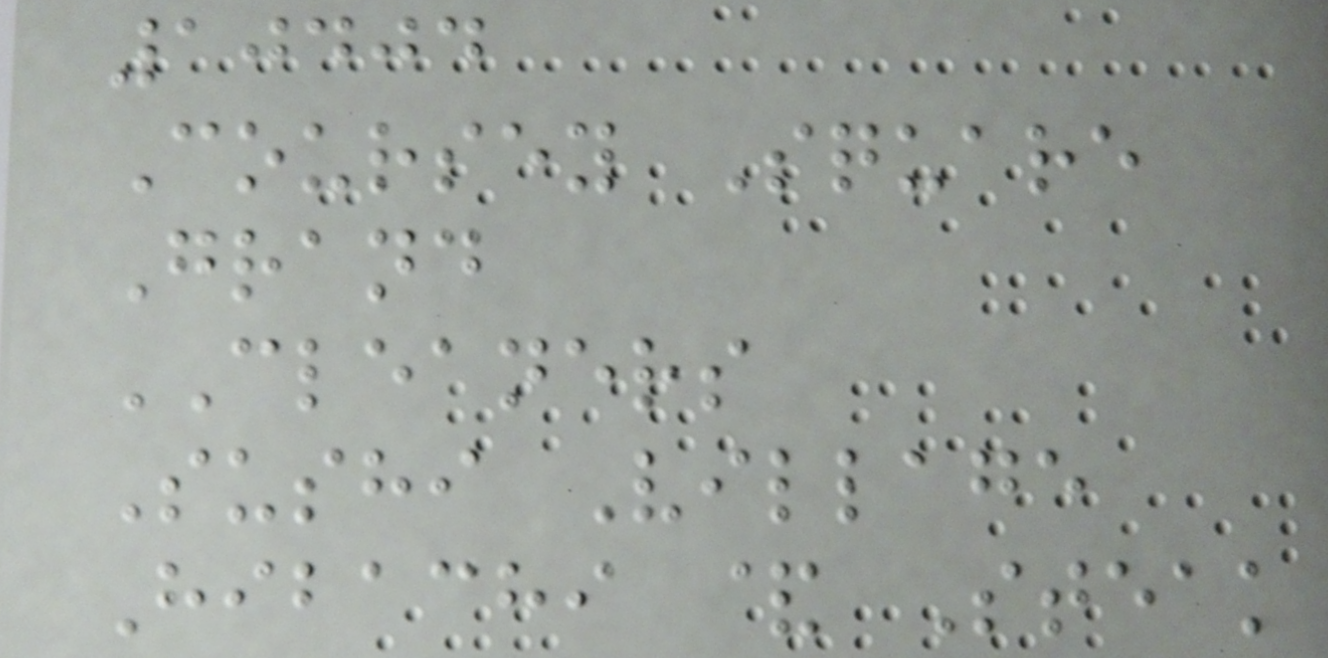10404
Coursey Square
Grand
CLEANERS
Sushi Village
Hibachi & Steak
